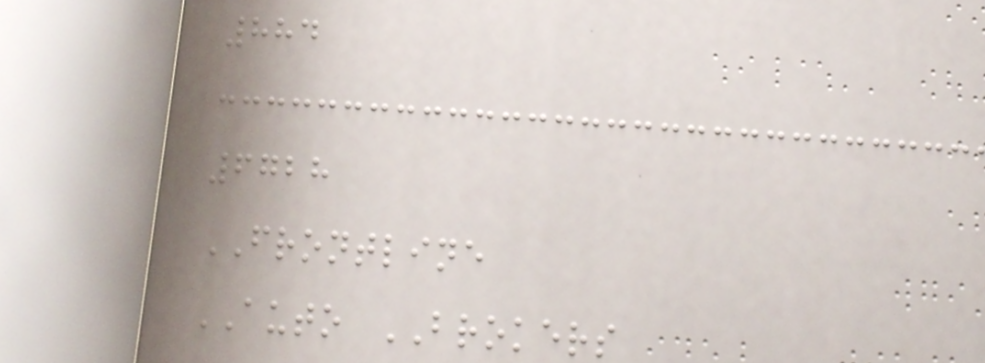884
6728
FRONTLINE
AUTO BROKERS
